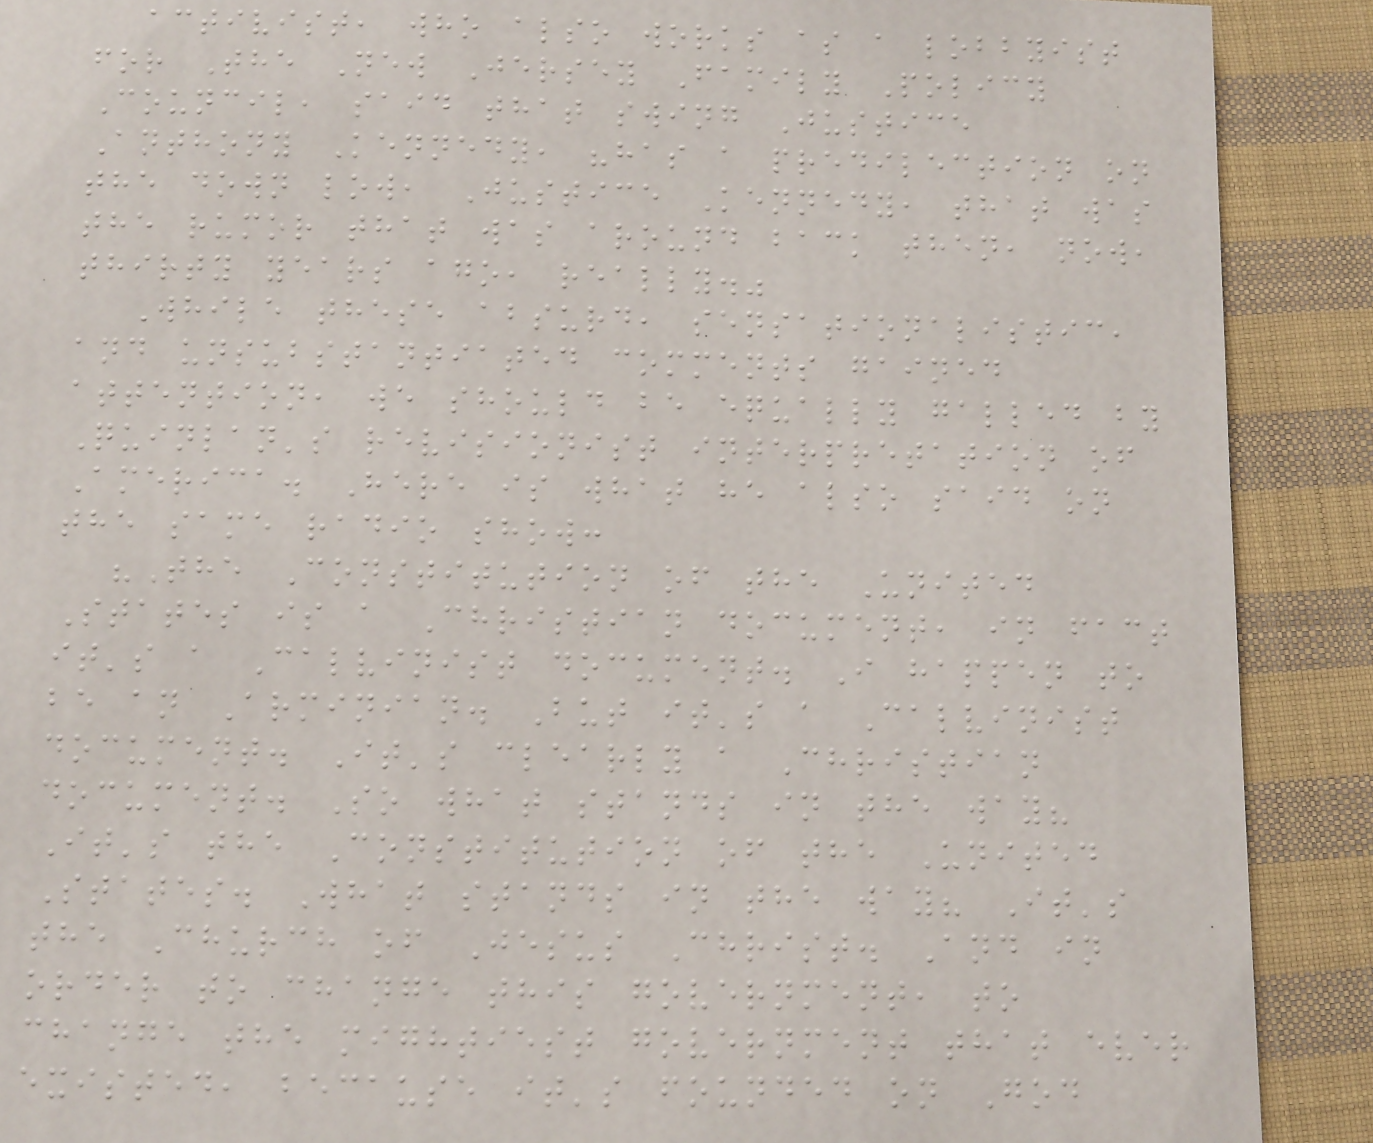activist, who also works as a lobbyist
for The New Jersey Family Policy
Council, said that swing Justice
Anthony Kennedy, "has a predilection on
the down low, Justice Kennedy, that was
the rumor that was around back then, now,
thirty years ago, really."
While these absurd, sensationalistic,
and unsubstantiated comments gained
attention, we should be equally galled by
Quinlan's revisionist interpretation of
America. Here is what he also said on
the same radio show:
"The Constitution of the United
States is a Christian document, in fact
it's a Calvinist document. I happen to
be an Arminian. But it's a Calvinist
document. It's clearly a Christian
document. So what stands in the way?
It's the Constitution of the United
States. What stands in the way? It's
the Church of Jesus Christ. And in
order to change this government, to
change the mightiest government that ever
existed, because it's founded on God
